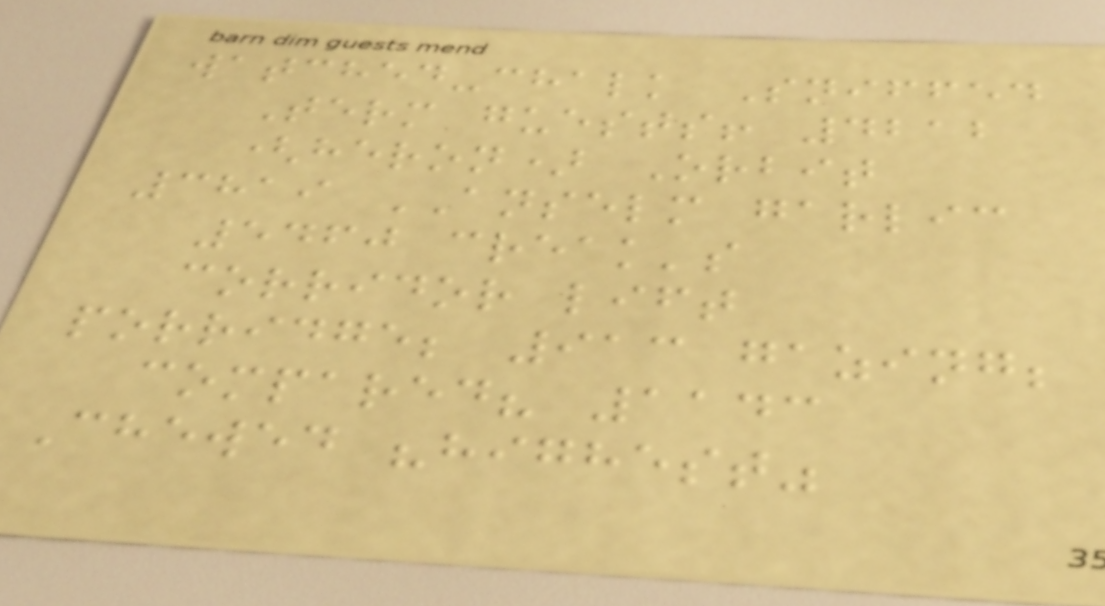watched-chalk Sniffed
Term guests! 4212
(heron) Orbit
3819 ANSELM garlic
5460 creak's
corridor lift
porridge; 913 gazing;
compared? 1143
Chewed "highest"
